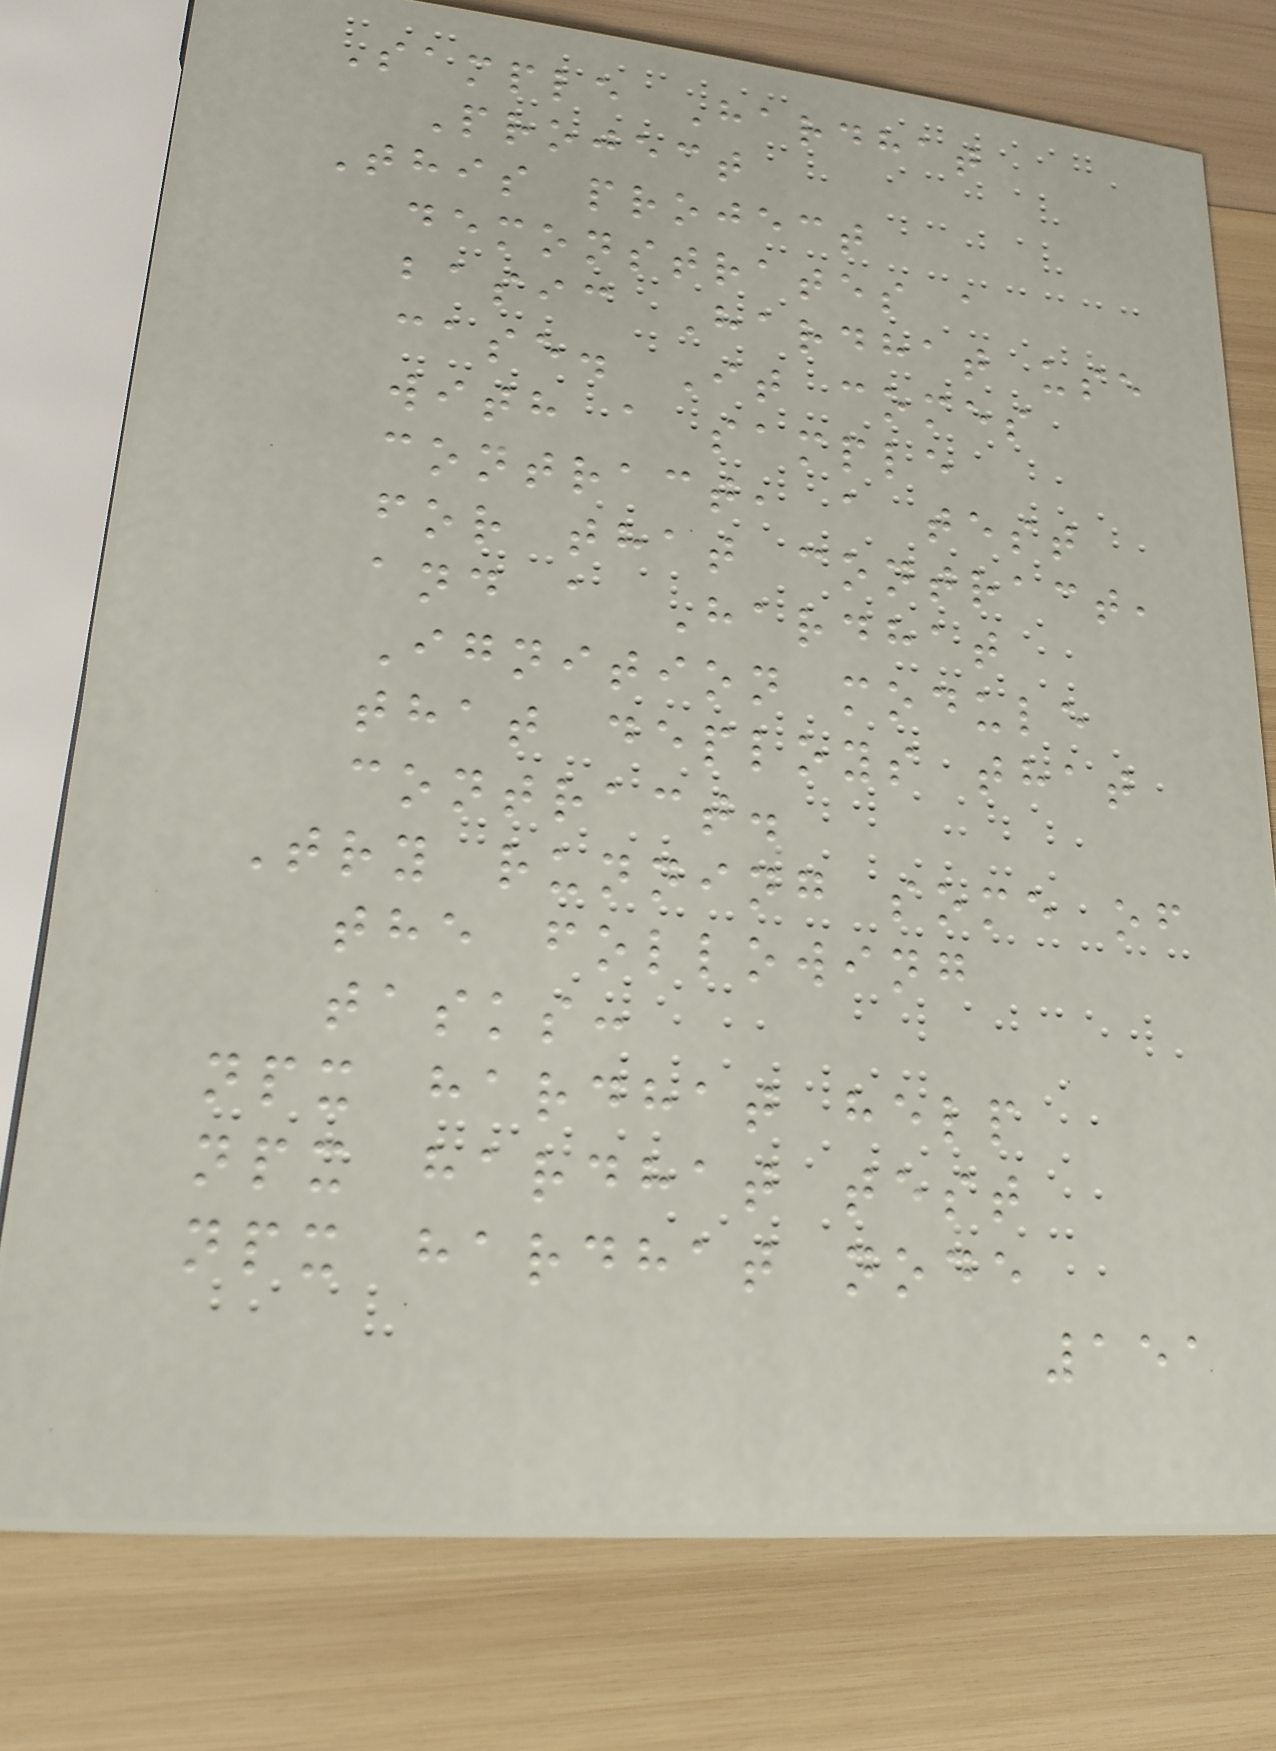Sample Hardhat
Project
This project
demonstrates a
basic Hardhat use
case. It comes
with a sample
contract, a test
for that contract,
and a Hardhat
Ignition module
that deploys that
contract.
Try running some of
the following
tasks:
npx hardhat help
npx hardhat test
npx hardhat node
151
